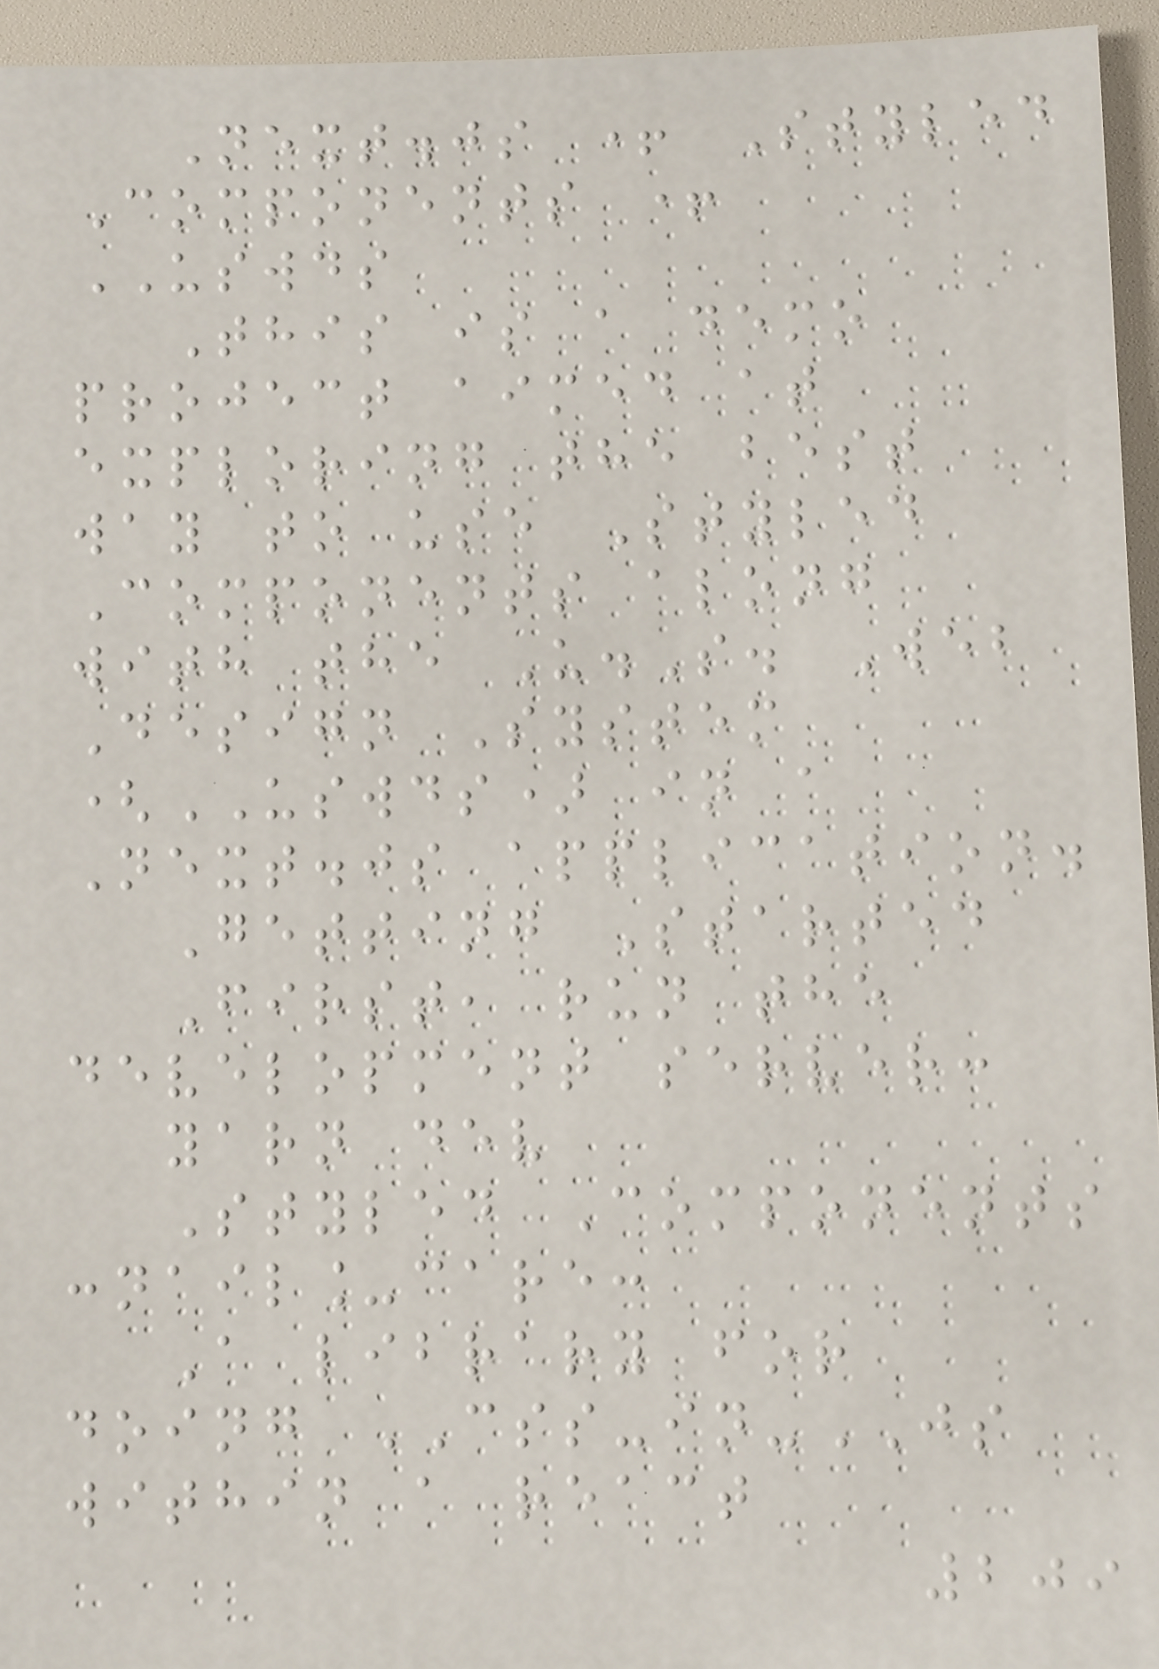Next.js + Styled
Components +
USWDS
This is a demo
project aimed at
exploring the best
way to use Styled
Components along
with the U.S. Web
Design System
(USWDS) in a
Next.js application.
Getting Started
First, run the
development server:
yarn dev
Styled Components
:nail_care:
A library for
doing CSS-in-JS
within a react
209
